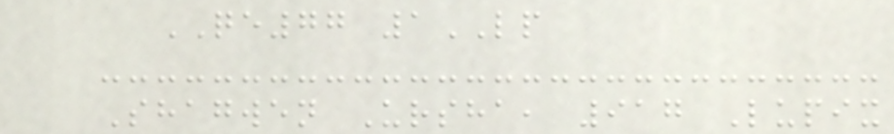QE77 1LP
Shagwen Ursha, 917 Lupix
